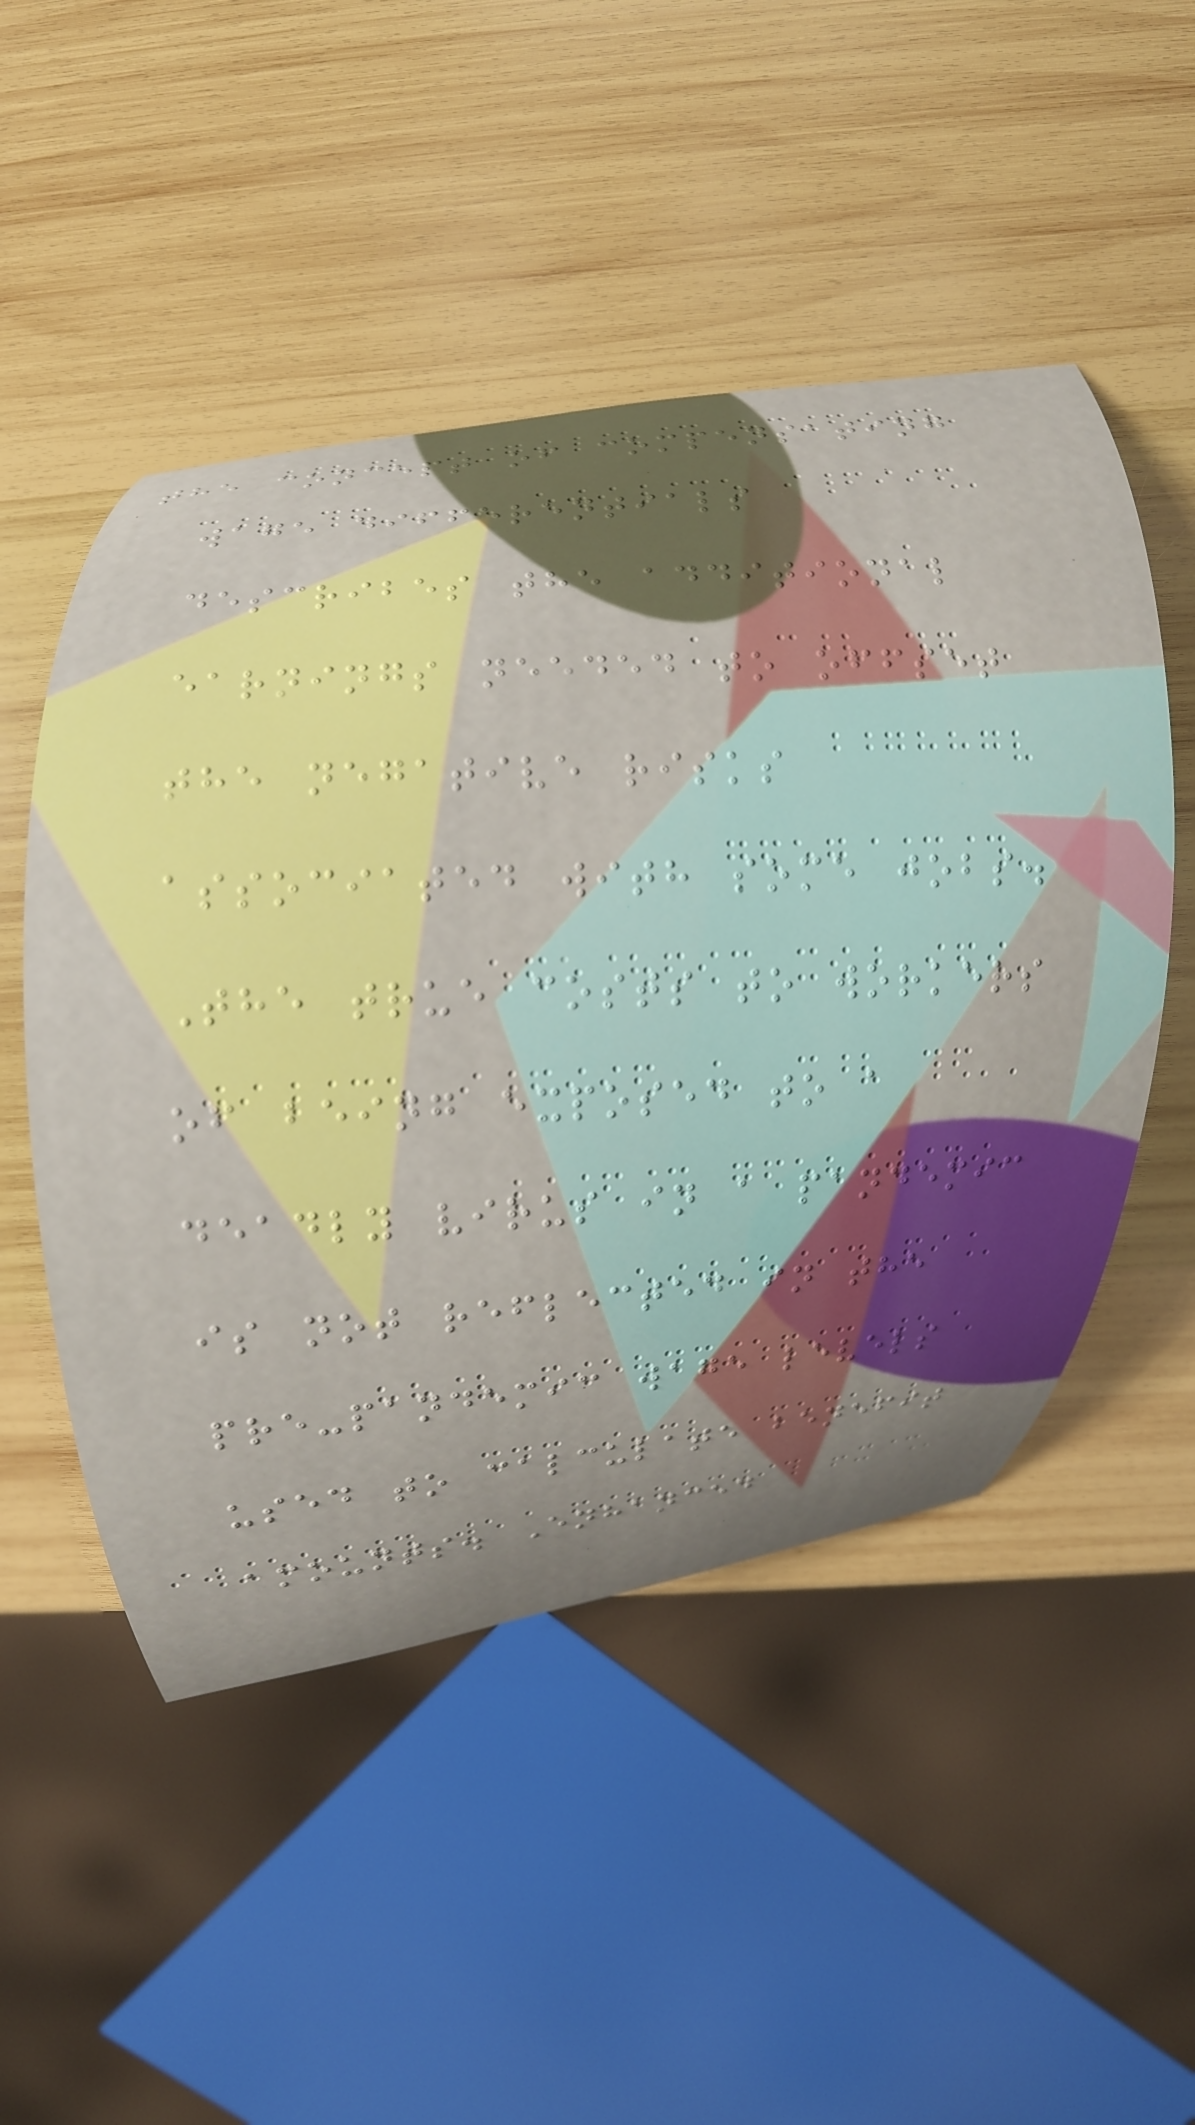the concept of compensating
wage differentials
describes the additional
earnings needed to offset
the negative risks
associated with some jobs.
The true costs to workers
of being exposed to a
deadly virus in a pandemic
is not reflected in the
pre-pandemic wage levels
used to calculate benefit
amounts. Enhanced
